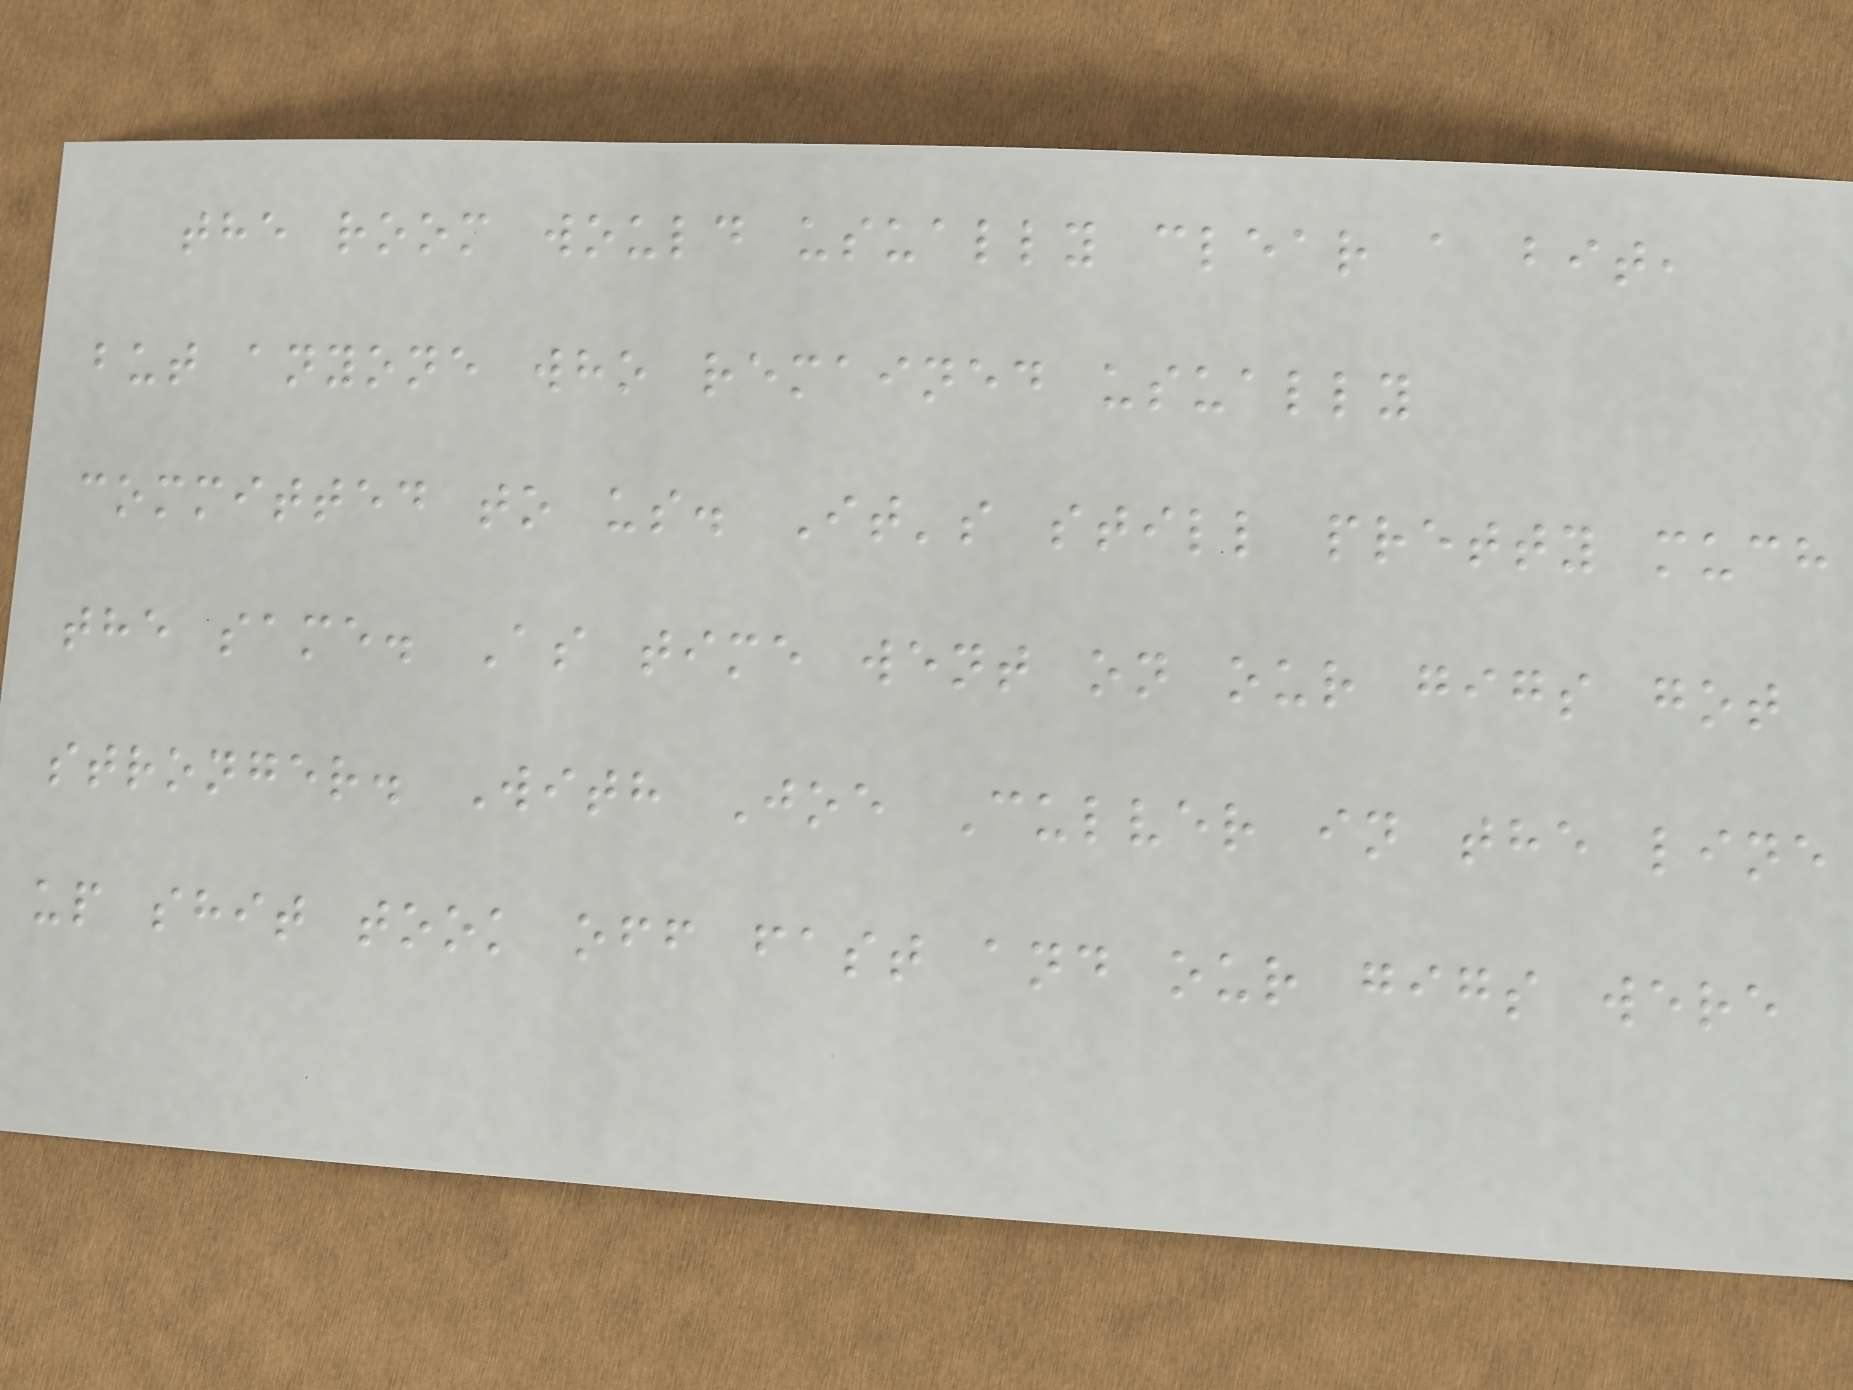the room would usually clear a bit,
but anyone who remained usually
committed to us. It's still pretty much
the same. As time went on our gigs got
stronger. With Joe Culver in the line
up shit took off fast and our gigs were
